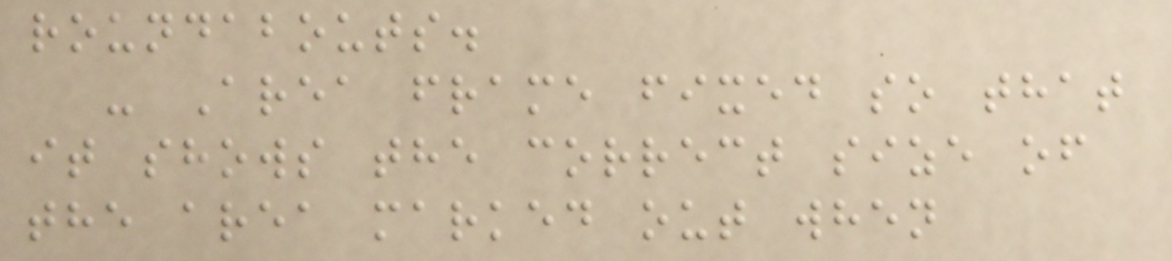roundabouts.
- Area frame fixed so that
it shows the correct size of
the area marked out when
